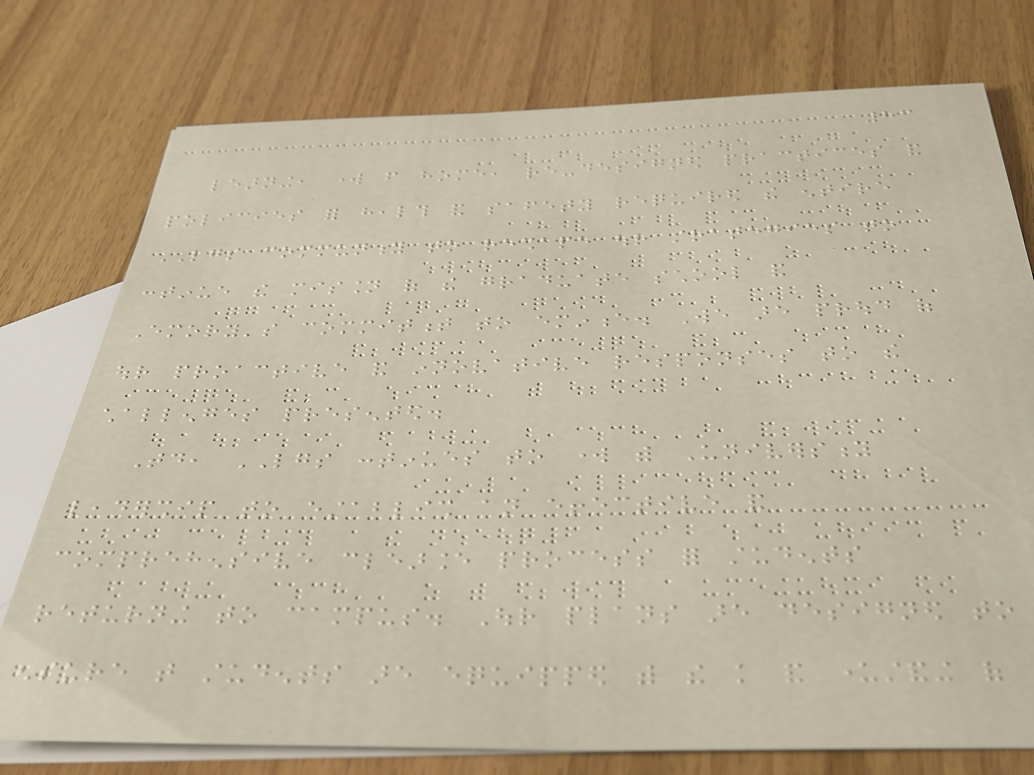83
learning, work from home, re-designed practices and
policies for health and safety required the entire
LGS community to reshape our strategies to
continue the mission of the graduate school and
Emory's commitment to eminence. We are proud of
our proactive and innovative responses to the
challenges presented.
Today, LGS continues to work with University
leadership to establish an effective and
comprehensive clearance process for students
returning to campus. Our plans are designed to
ensure that students are equipped with the knowledge and understanding of
